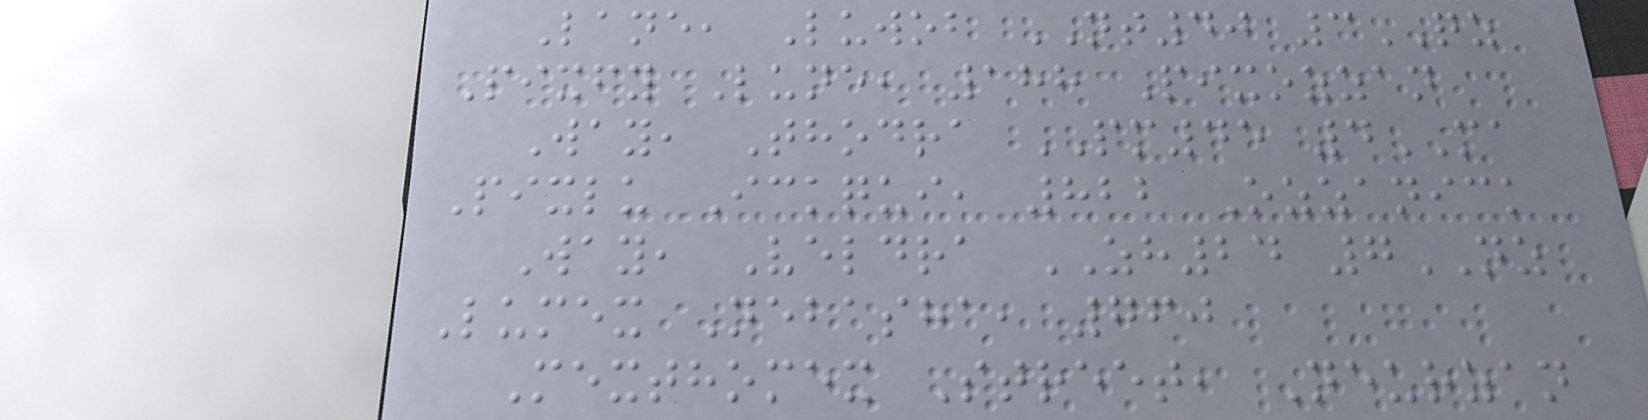Lane, Luwob NT40 3QZ
Pixfy Lune, 188 Pixozzan
Way, Thodra PM45 4MA
Pixlu Ickqui, 822 Ozzanick
Way, Veldra ZH24 7NZ
Lumex Nebasha, 760
Mexthomex Street, Neurzan
